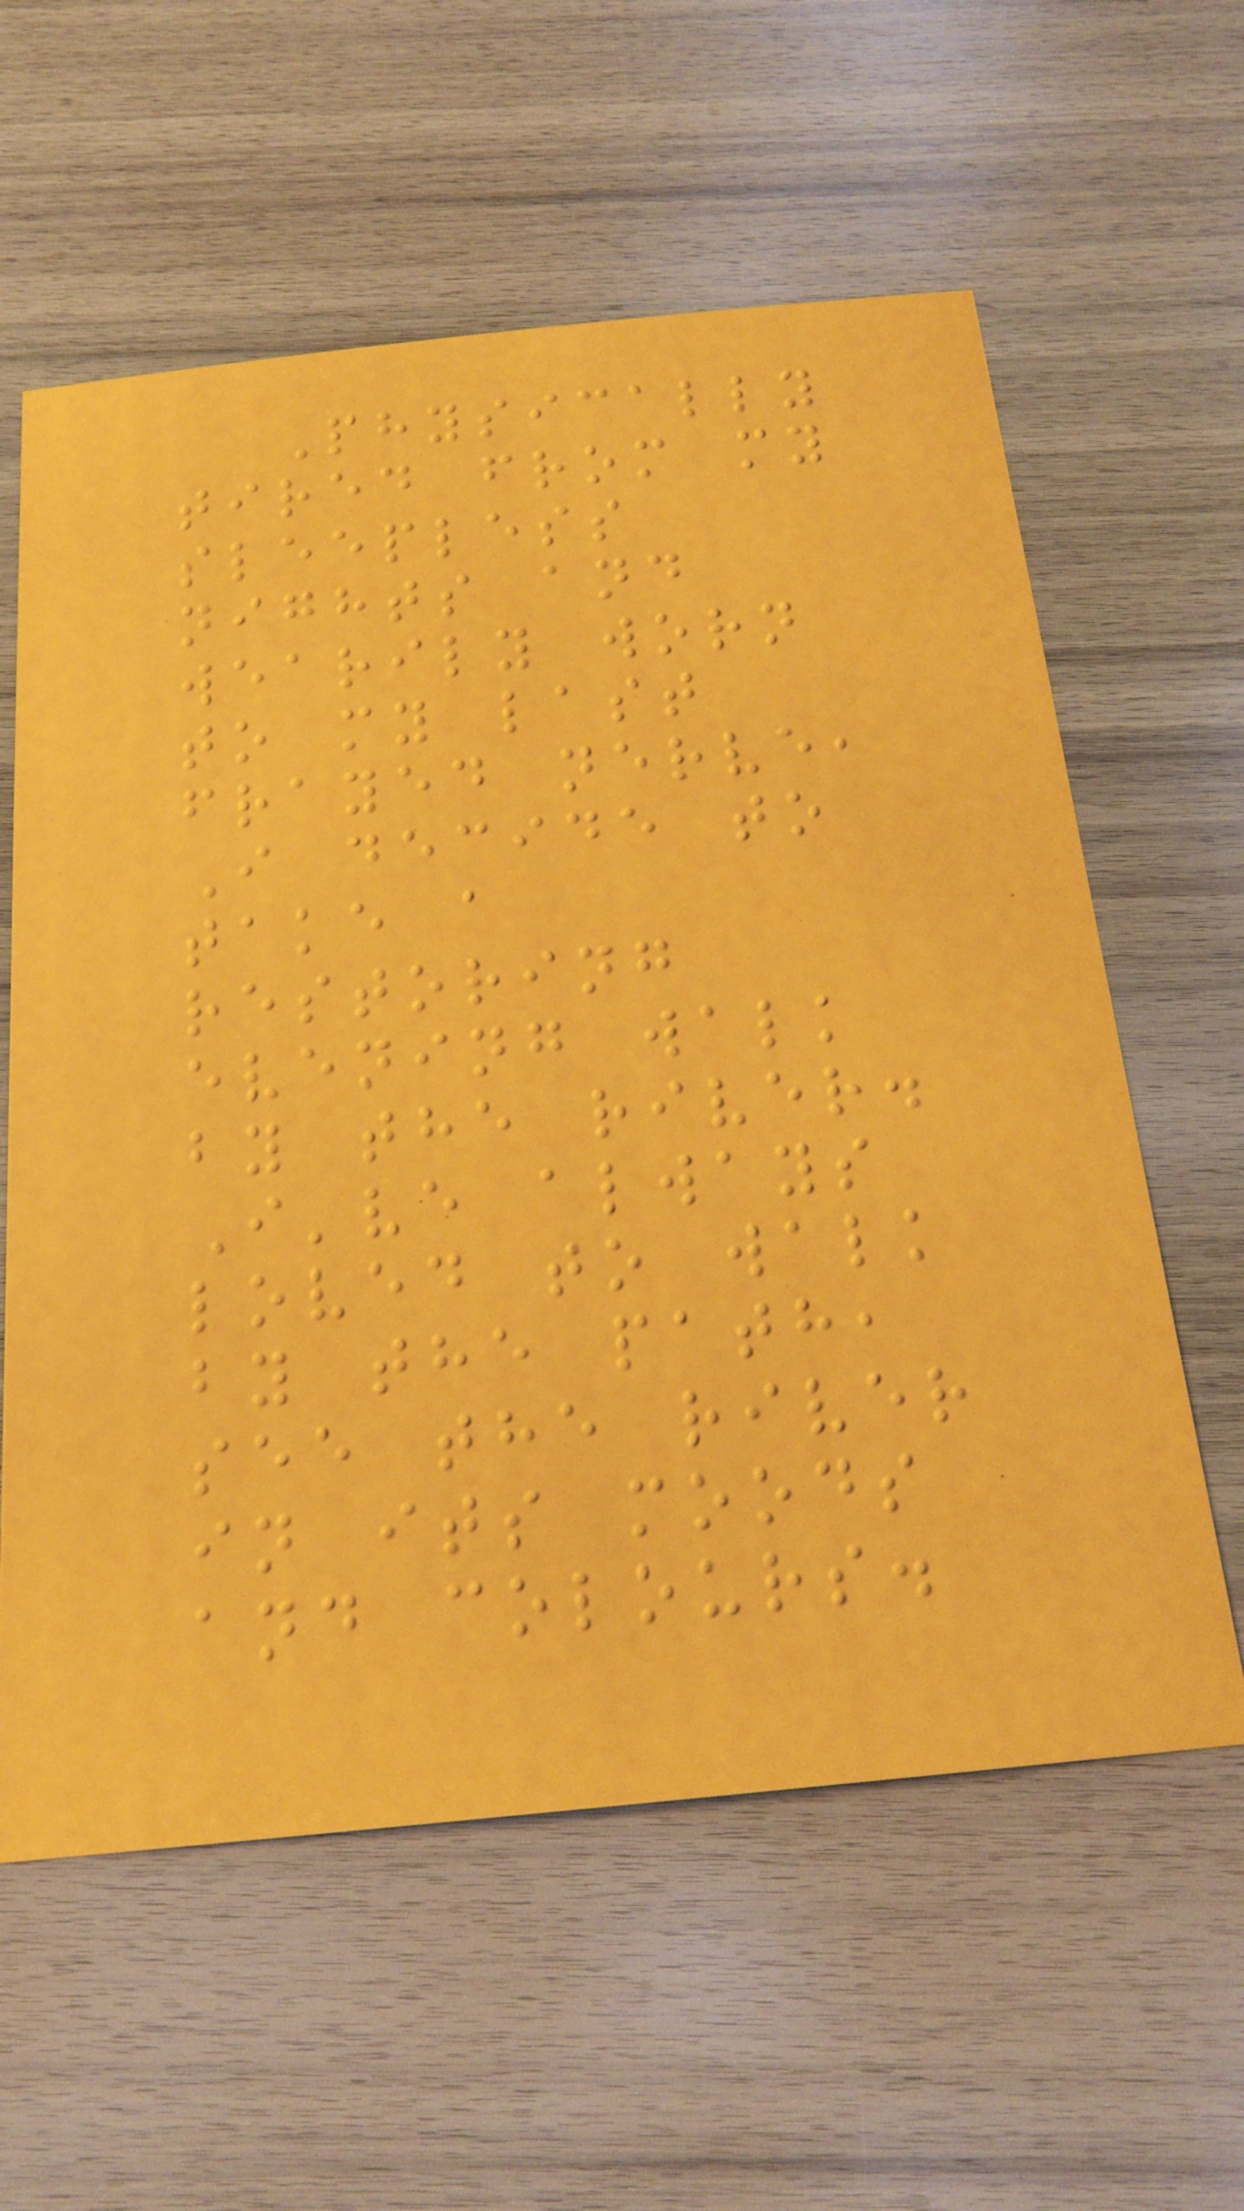Physically
tired from my
sleepless
nights and
wearily worn
to my last
frayed nerve,
I decide to
take a
restoring
evening walk
by the river.
I've always
loved to walk
by the path,
see the river
in its moods
and colours.
